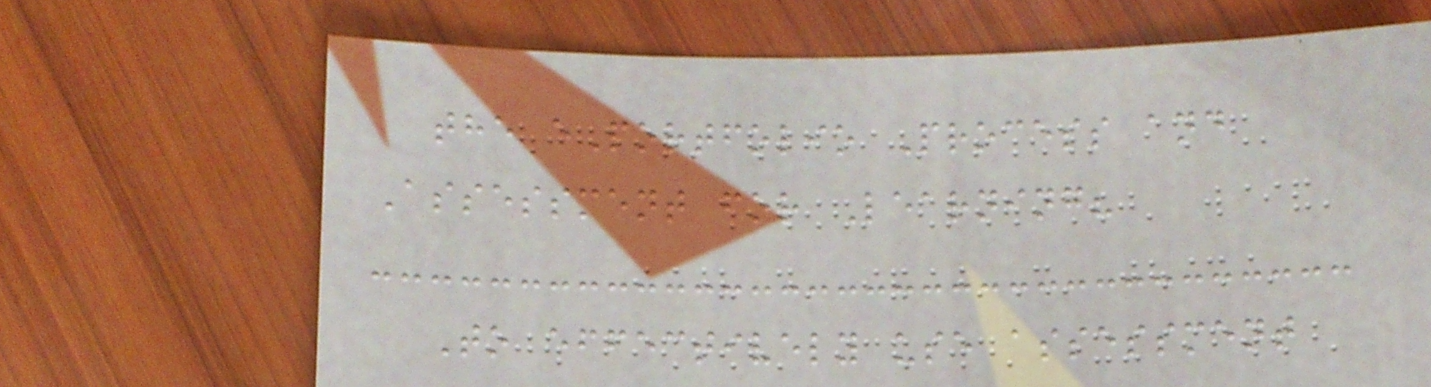the ePortfolio Process and
Assessment for Learning?
To effectively use assessment
